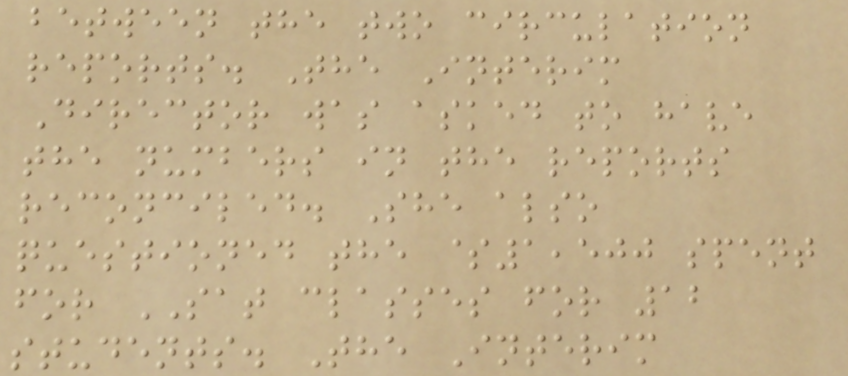between the two circulation
reports. The Interim
Director was asked to have
the numbers in the reports
reconciled. She also
questioned the $1,500 spent
for SAT classes for 12
students. The Interim
